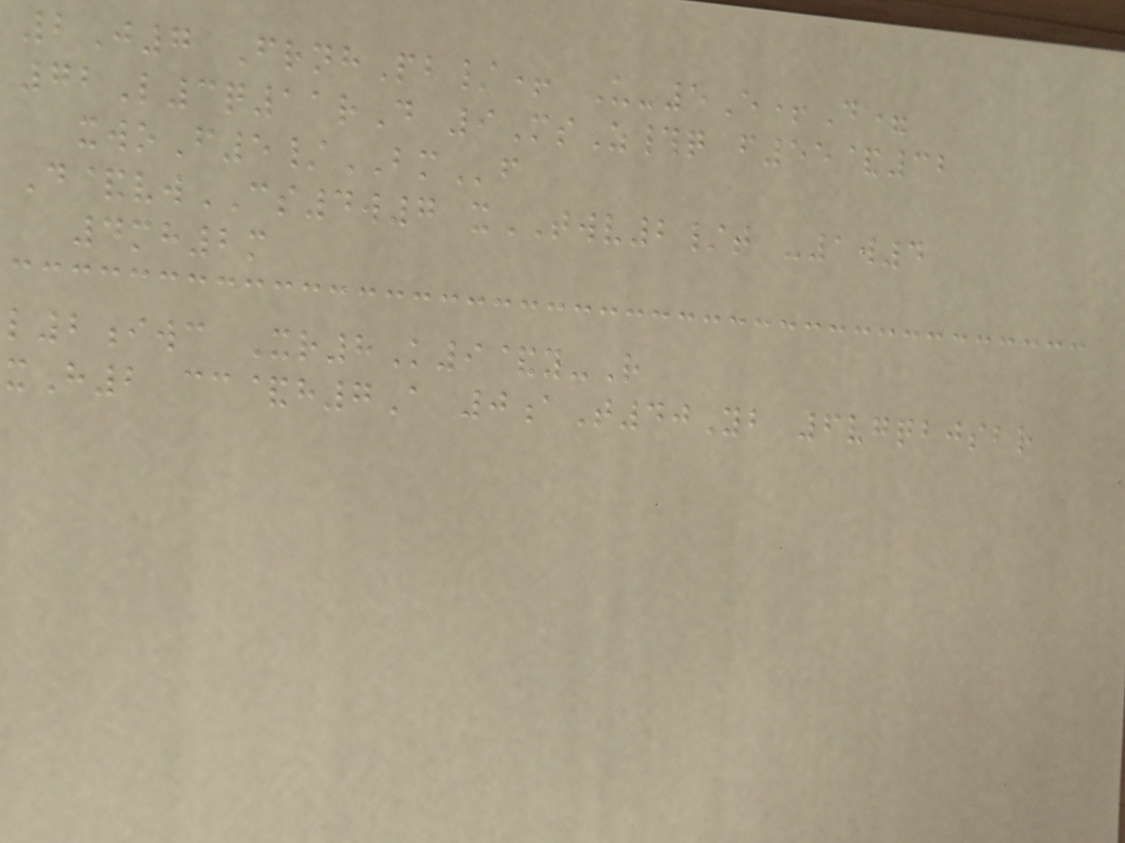2J7 FrnhPb/+ U-5E+D=
72L3q11rD 9MsZ#q f55&32
xwoF5/BMf
D&vwCS4w7 xTWV2/t -1w4
4mh2m
l2iwc Xr8K9&y-R
xH2 cc&h7A 0aT40Yb 6vgqbjsbr
